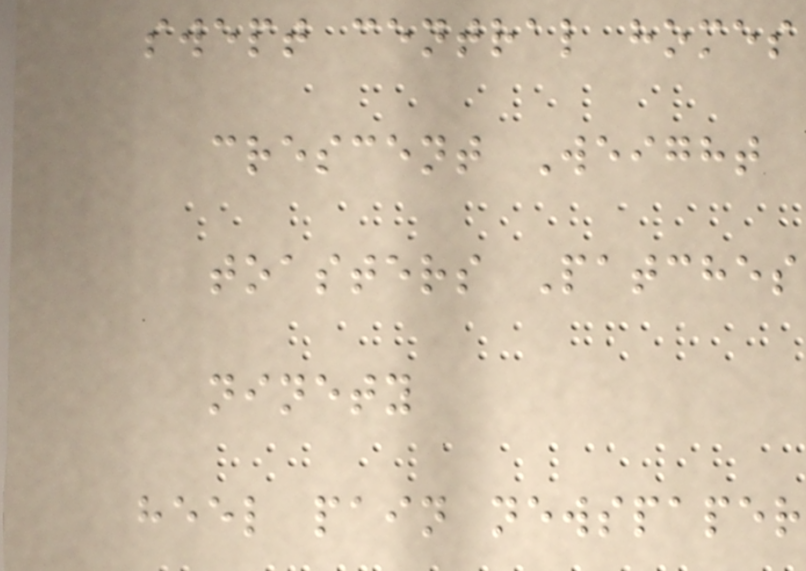swept central homes
crescent Weight
toasters Patches
ninety
heel pain newspaper
